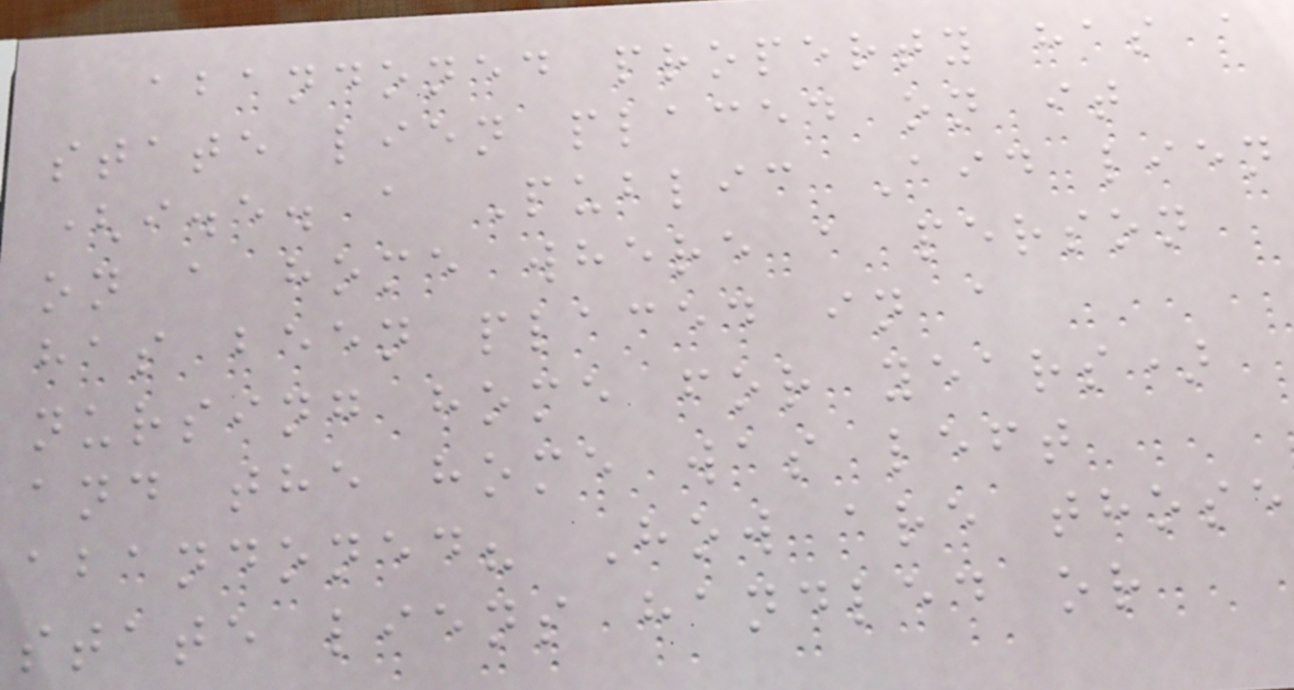abandoned property has a
state lien placed on it
(i.e. a Public Aid lien
on a home where a person
has been placed in a
nursing home for years)
and the home was left
abandoned? How are those
state liens handled or
